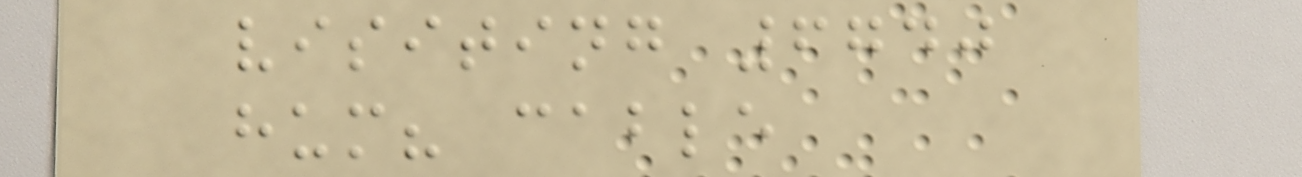visiting 6740
hum? cable
